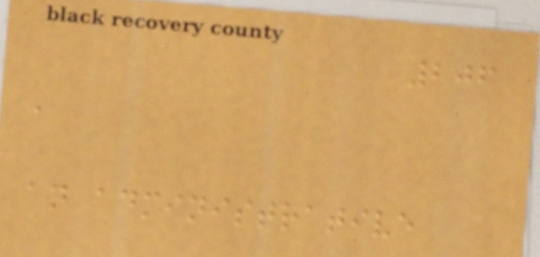206
a
an administrative
